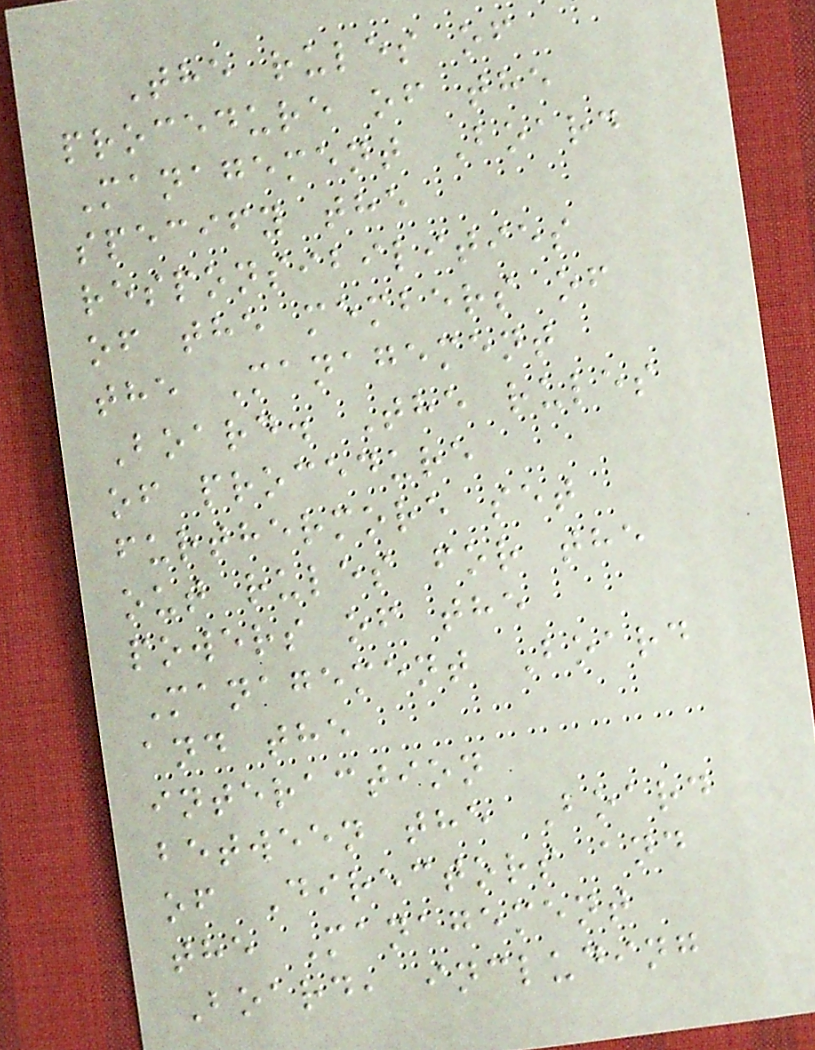The rules of
procedure of the
Management Board
specify the
responsibilities
of the members of
the Management
Board. The rules
of procedure
furthermore set
out rules for the
powers of the
Management Board
and the
interaction
between the Board
of Directors and
the Management
Board, including
